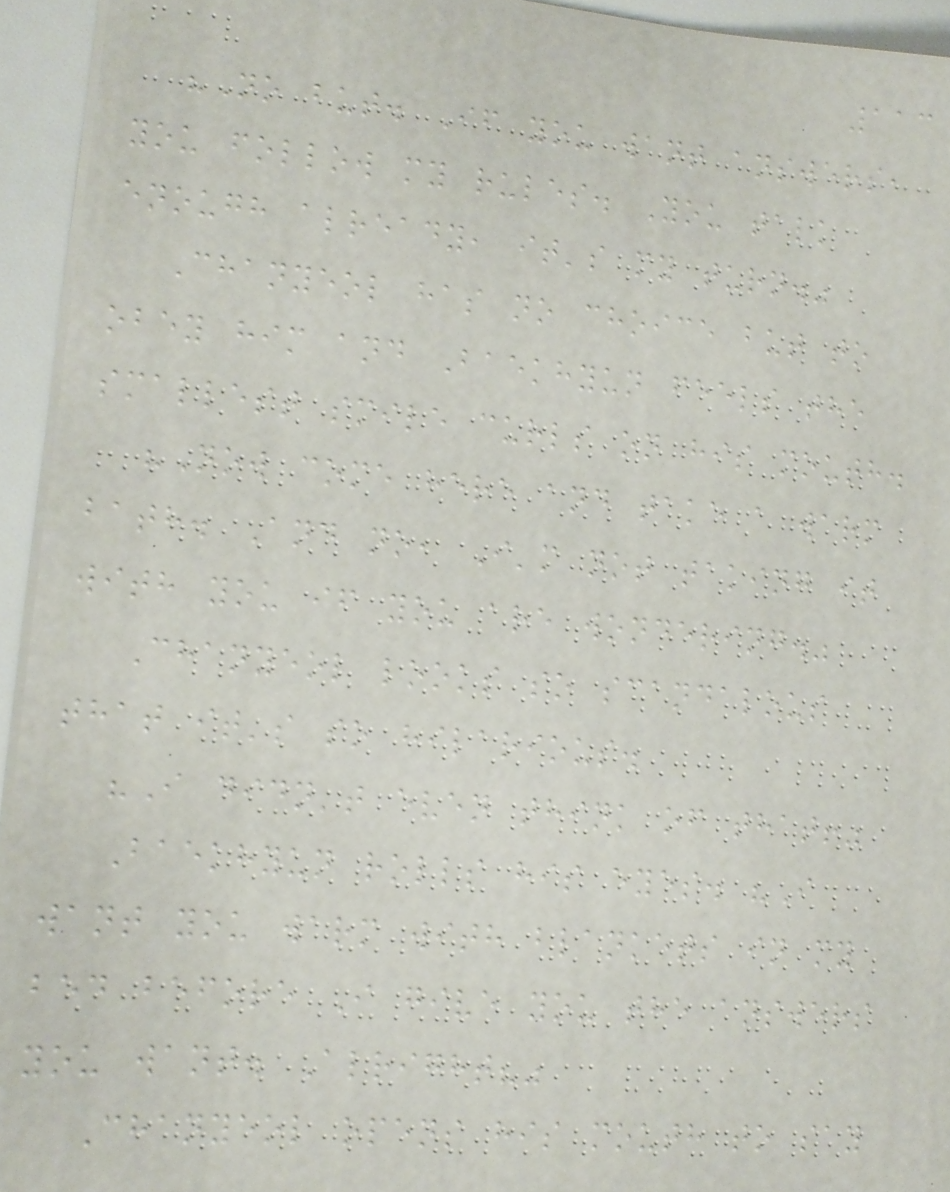113
"No but. If you want answers,
you follow my rules. You talk
enough already, it's my turn."
Chanyeol has no choice but to
obey him and Baekhyun feels the
smallest smile curls on his mouth.
"Now come here and take a warm
bath. And no, I'm not taking it
with you if you are wondering."
Chanyeol looks so scandalous
that it's so hilarious.
"I didn't even think of that!"
Baekhyun rolls his eyes. "I
want you warm with blankets in my
bed before I give you the answers
you want. Alright?"
Chanyeol opens his mouth to say
